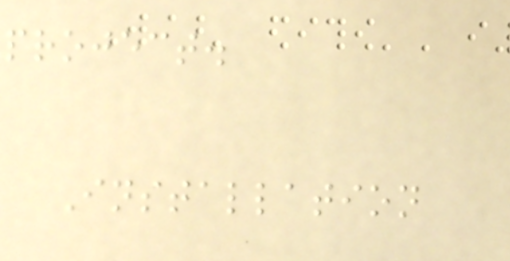project.
Installation
